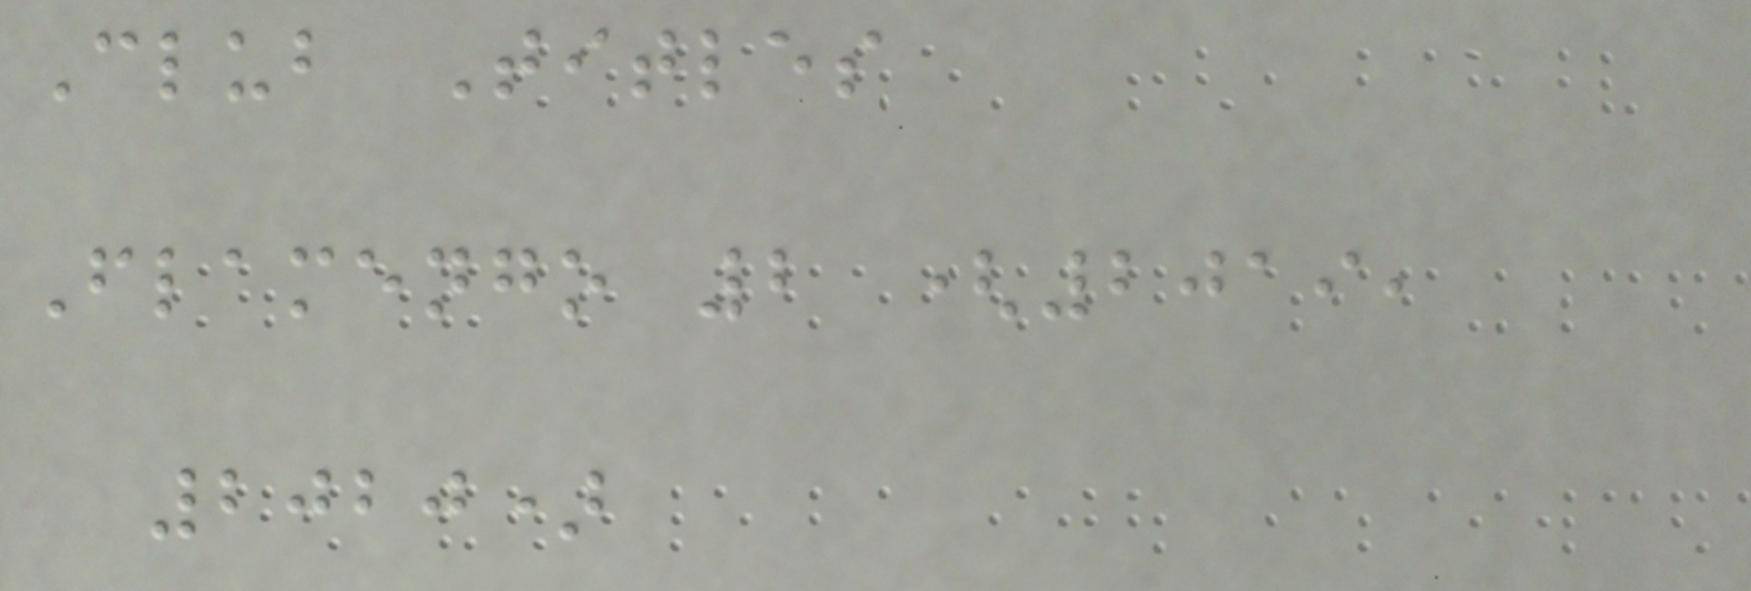Club Titles
Flamengo 2 (2019,
2020)
